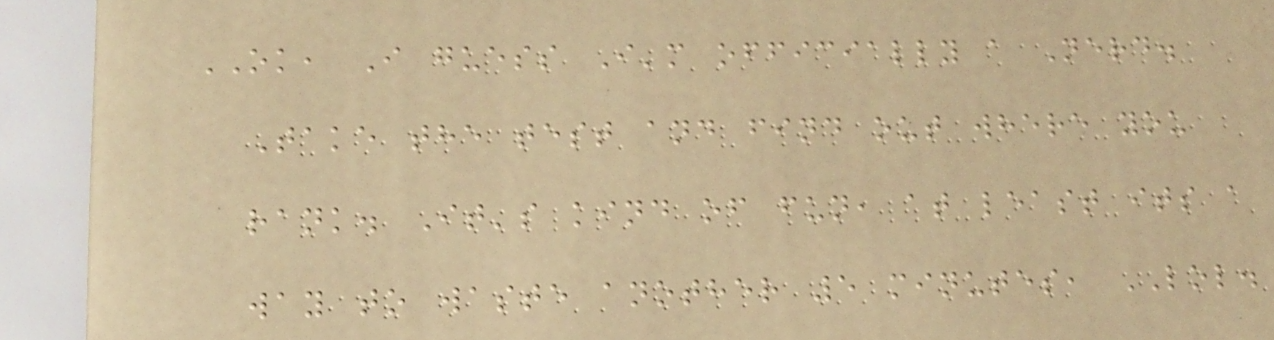OK, I guess I'm officially a Nerd.
Take the test and find out where you
rank. It's kind of fun, at least its a
way to waste another 5 minutes, LOL.
